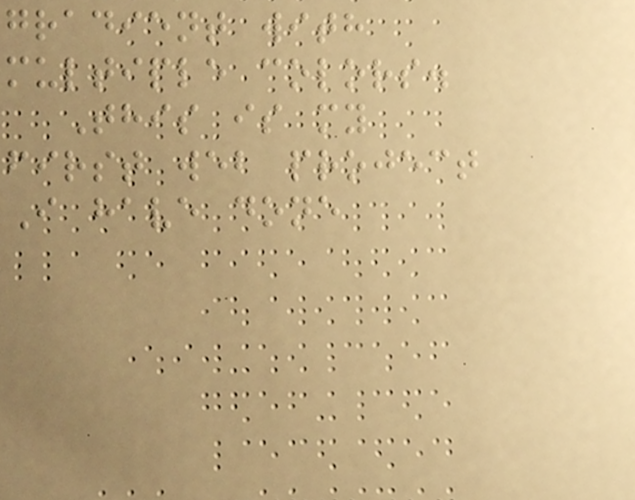gradient with
multiple colors.
This is my
first web project
I have done
